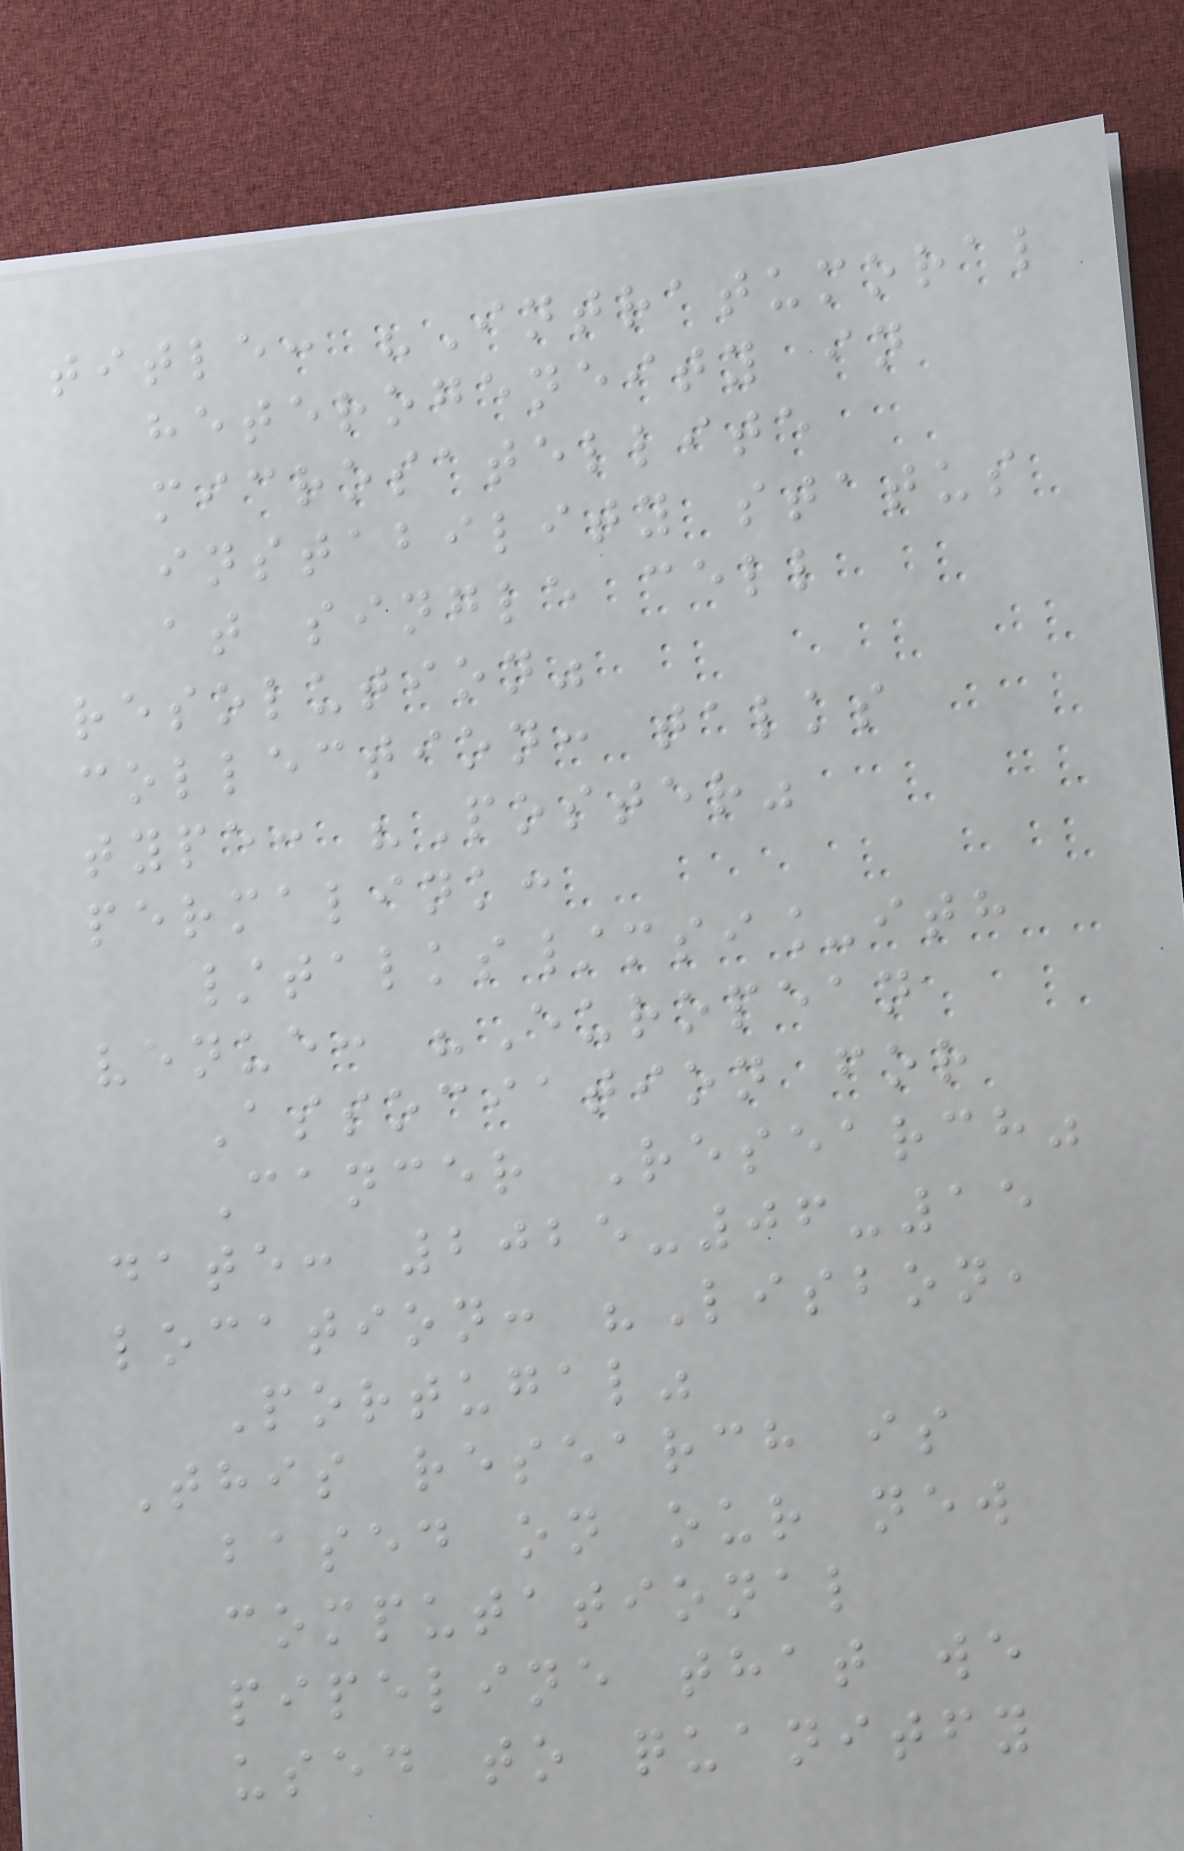title: "Intratumoral
heterogeneity in
microsatellite
instability status
at single cell
resolution"
collection: talks
type: "Poster"
permalink:
/talks/msi_ith
venue: "European
Association for
Cancer Research"
date: 2025-06-15
location: "Lisbon,
Portugal"
This research is
based on our new
computational
pipeline that we
used to quanitfy
